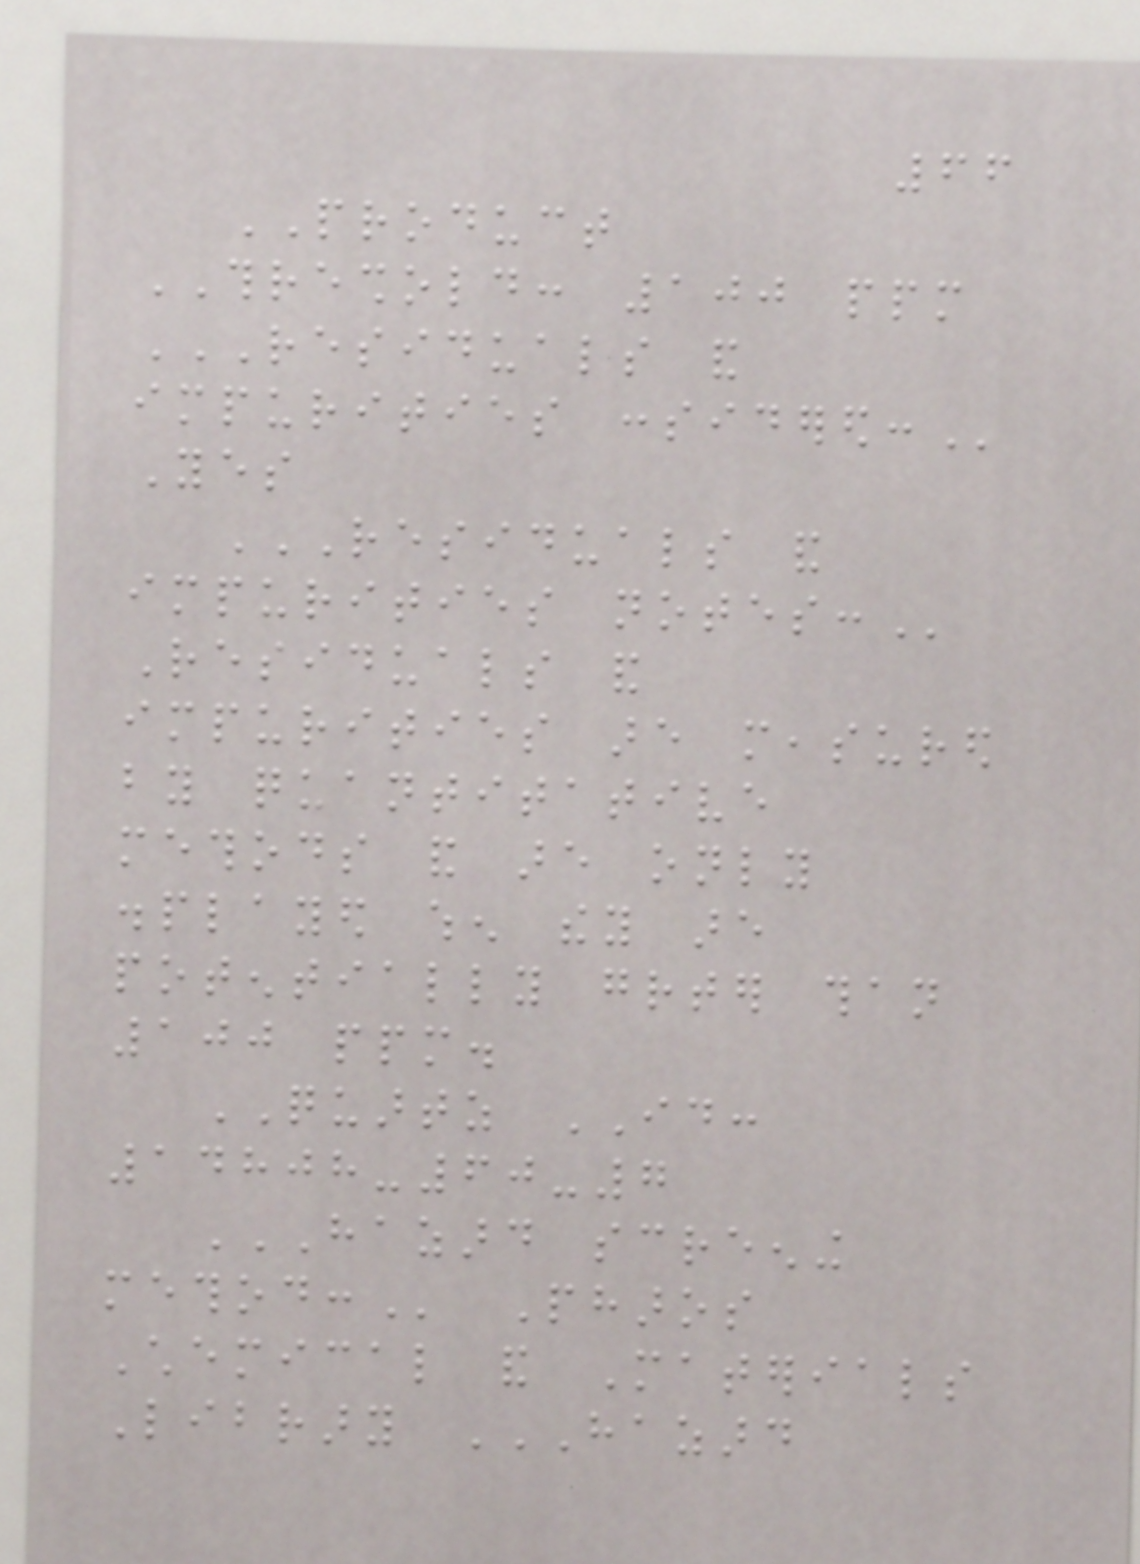66
PRODUCT
THRESHOLD: 100 ppm
RESIDUALS AND
IMPURITIES CONSIDERED:
Yes
RESIDUALS AND
IMPURITIES NOTES:
Residuals and
impurities are measured
by quantitative
methods and are only
displayed when they are
potentially greater than
100 ppm.
QUARTZ ID:
14808-60-7
HAZARD SCREENING
METHOD: Pharos
Chemical and Materials
Library HAZARD
